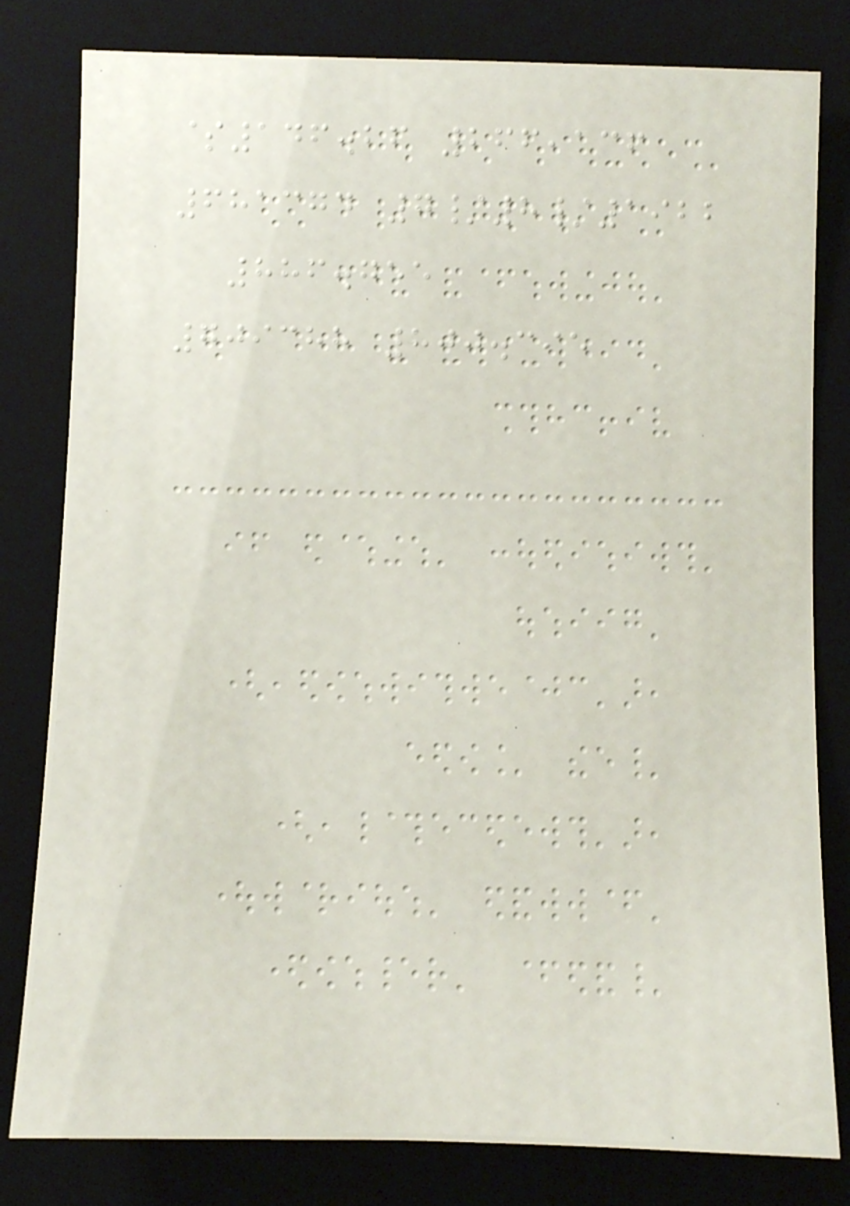$146.26 266,136
681374 7/8/1922
886.755
709388 800.395
